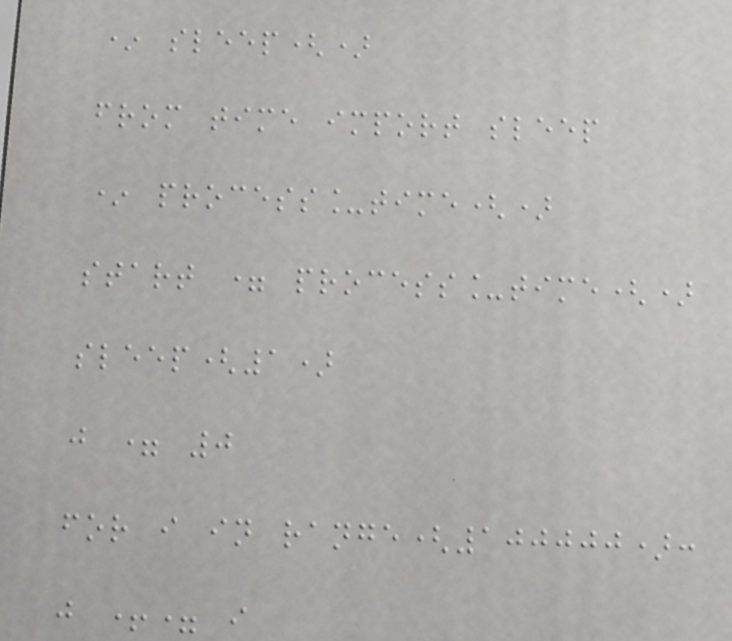* sleep()
from time import sleep
* process_time()
start = process_time()
sleep(1)
j = 0
for i in range(100000):
j += i
